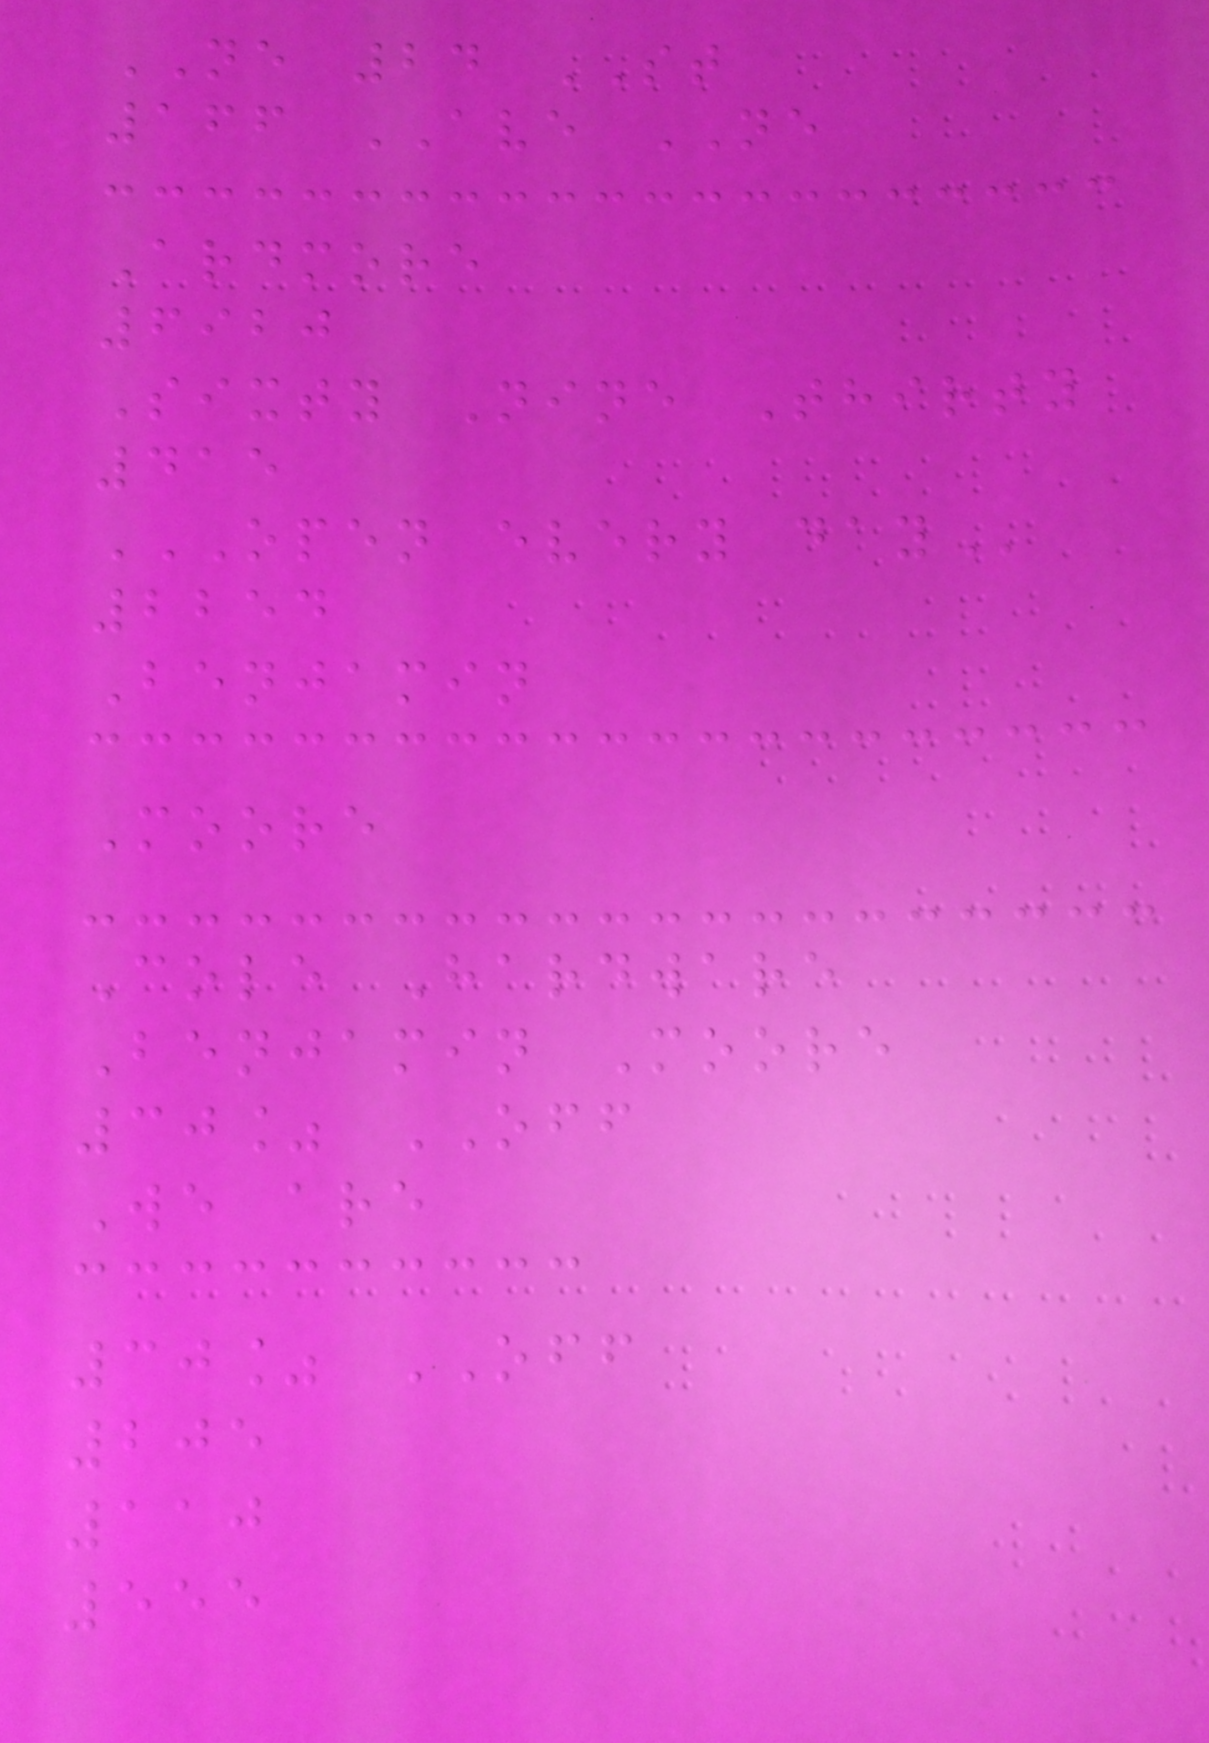NE 24 ST
166 AVE NE
Ardmore
6920
Sixty Nine Thirty
415
OPEN EVERY DAY
2254
Benjamin
Moore
Cole Hardware
Benjamin Moore
30% OFF
We are
30% OFF
205
110
555
